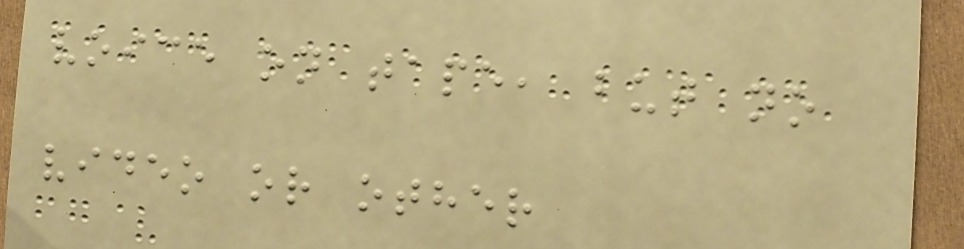voice on tape, but no
video or other
